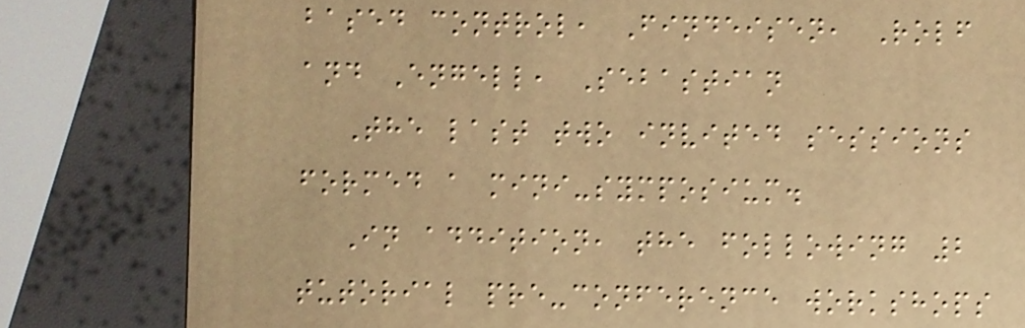based control, Findeisen, Rolf
and Engell, Sebastian
The last two invited sessions
formed a mini-symposium.
In addition, the following 2
tutorial pre-conference workshops
